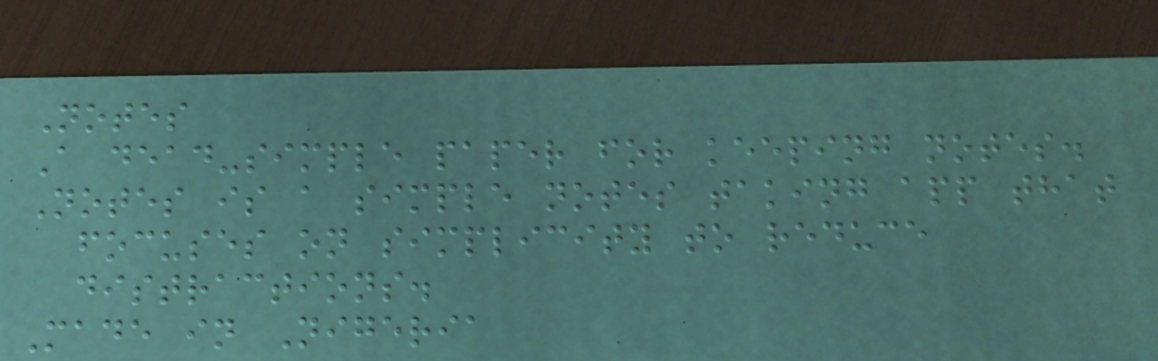Notes
A dead-simple paper for keeping notes.
Notes is a simple notes taking app that
focuses on simplicity to reduce
distractions.
Made in Nigeria
